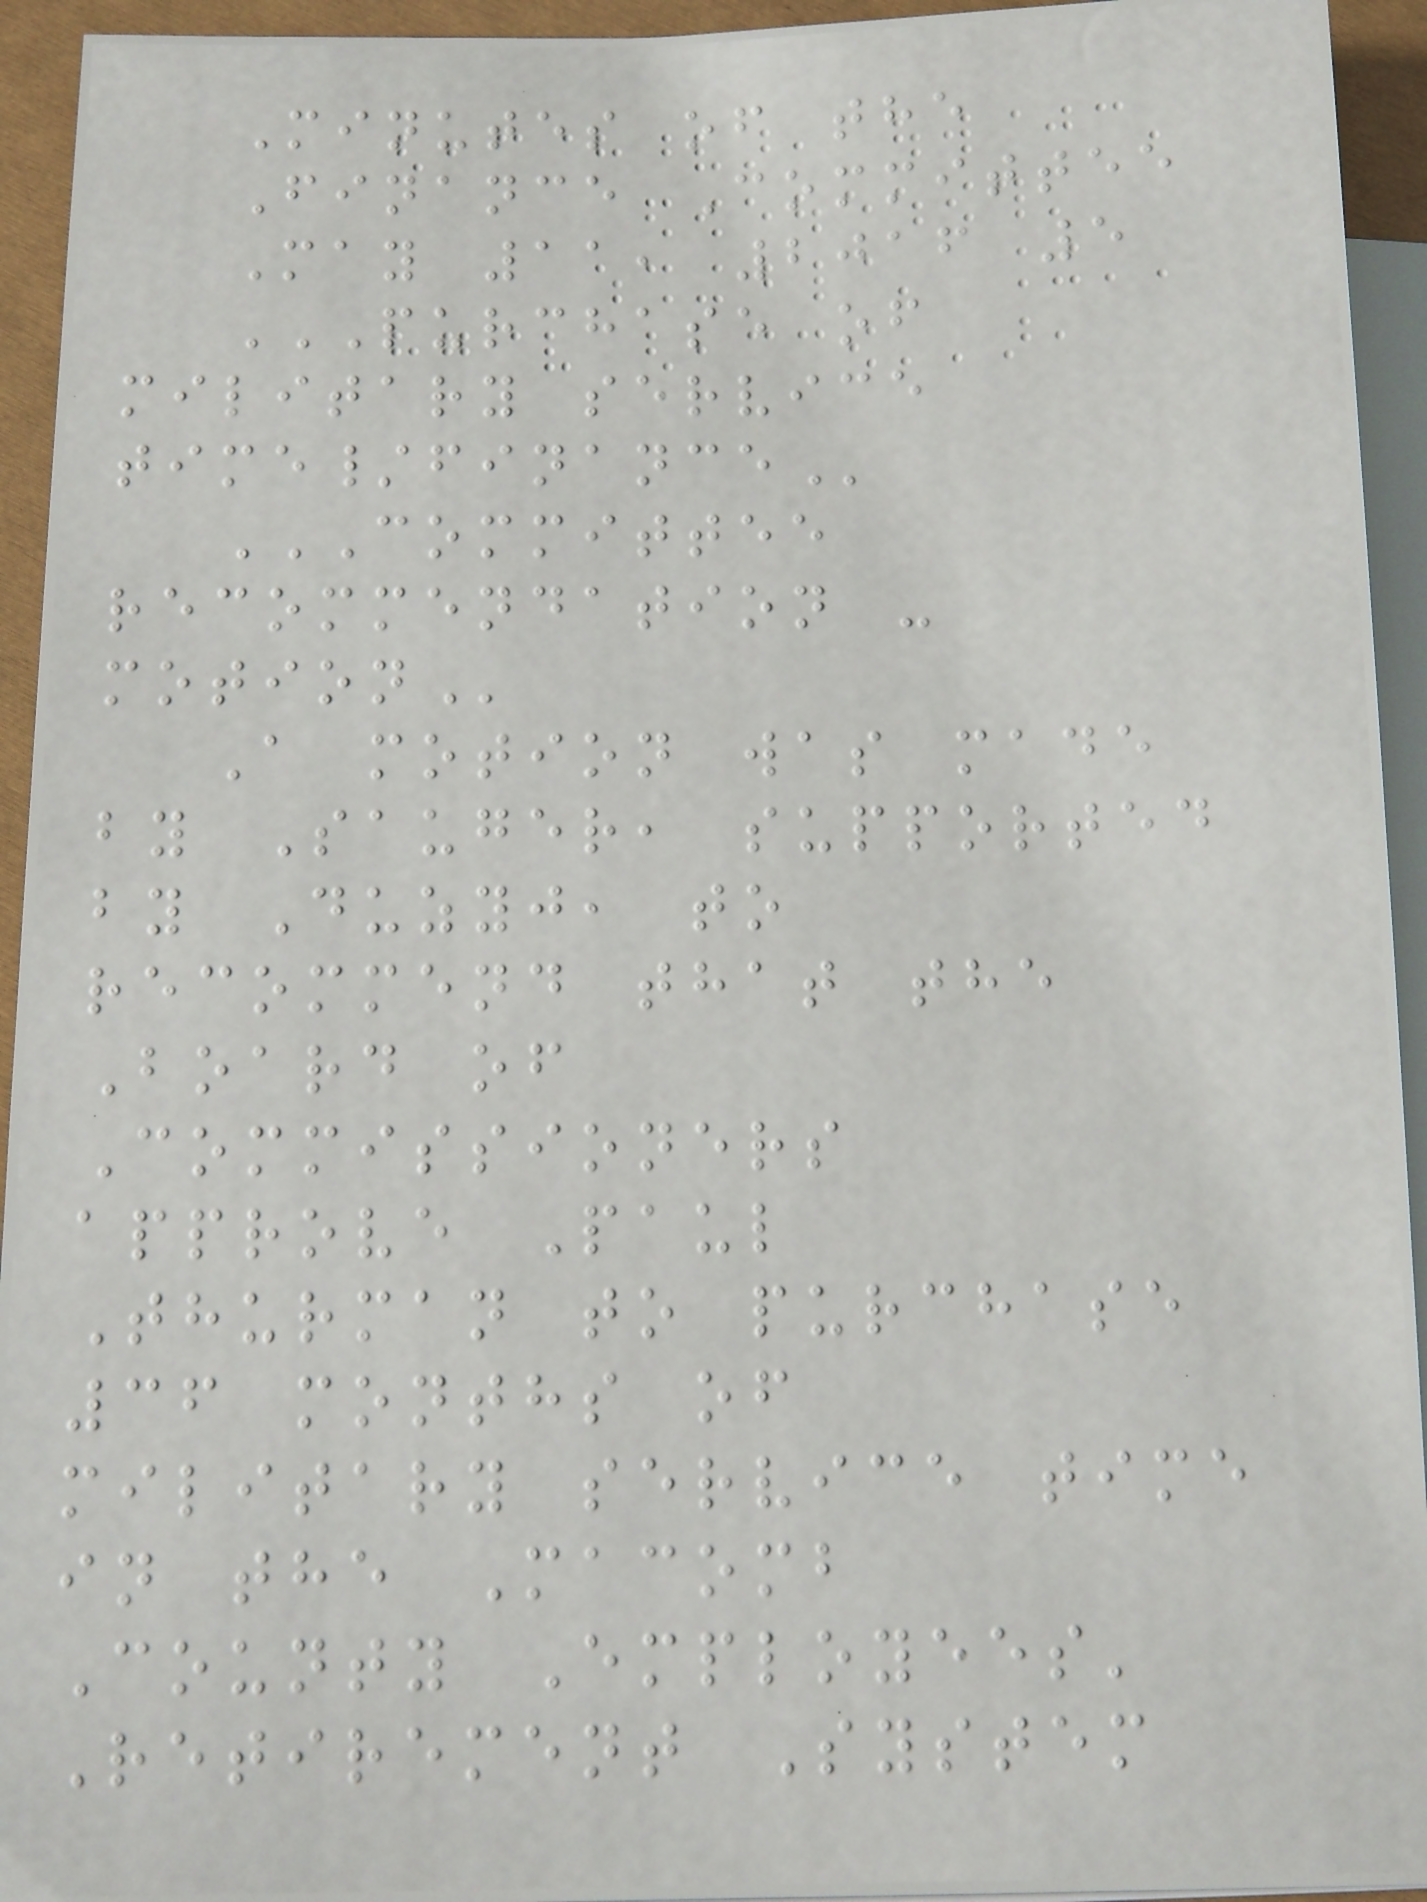Minutes of the
Finance Committee
May 11, 2016 5
PURCHASE OF
MILITARY SERVICE
TIME/FINANCE
COMMITTEE
RECOMMENDATION -
MOTION
A motion was made
by Sauger, supported
by Duzyj, to
recommend that the
Board of
Commissioners
approve Paul
Thurman to purchase
36 months of
military service time
in the Macomb
County Employees'
Retirement System
